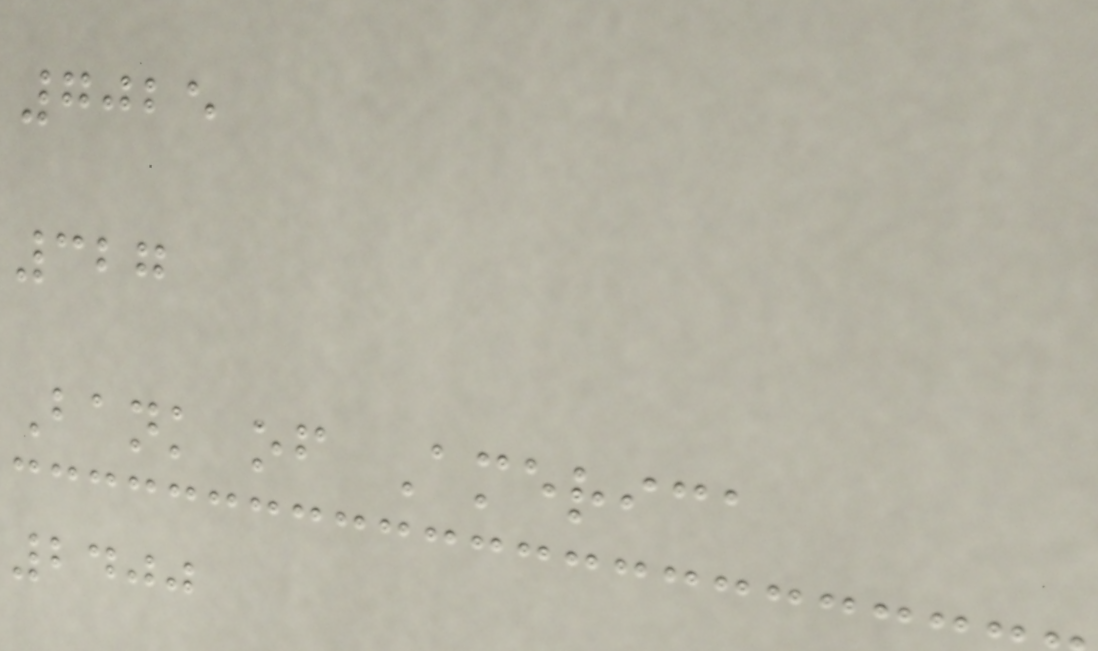7025
327
Bank of America
2400
